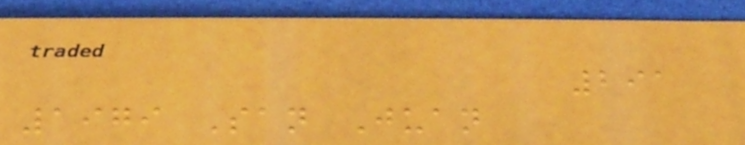291
1979 San Juan
